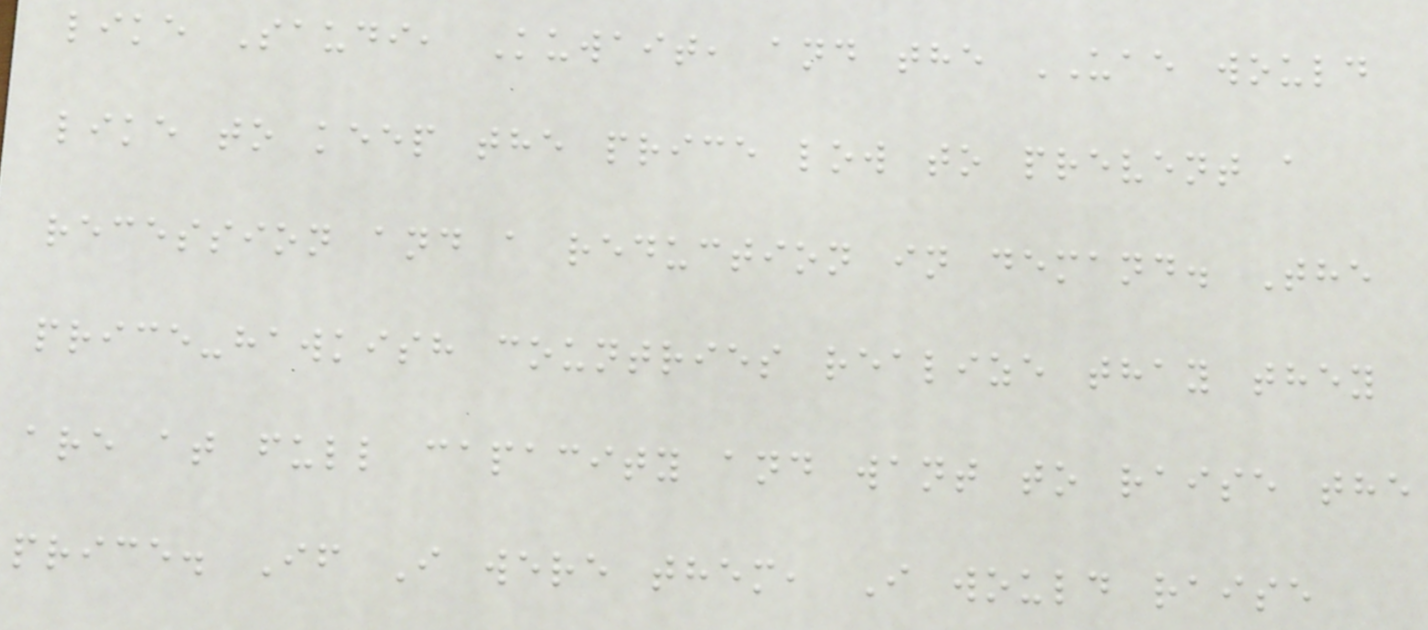like Saudi, Kuwait, and the UAE would
like to keep the price low to prevent a
recession and a reduction in demand. The
price-hawkish countries realize thay they
are at full capacity and want to raise the
price. If I were them, I would raise
